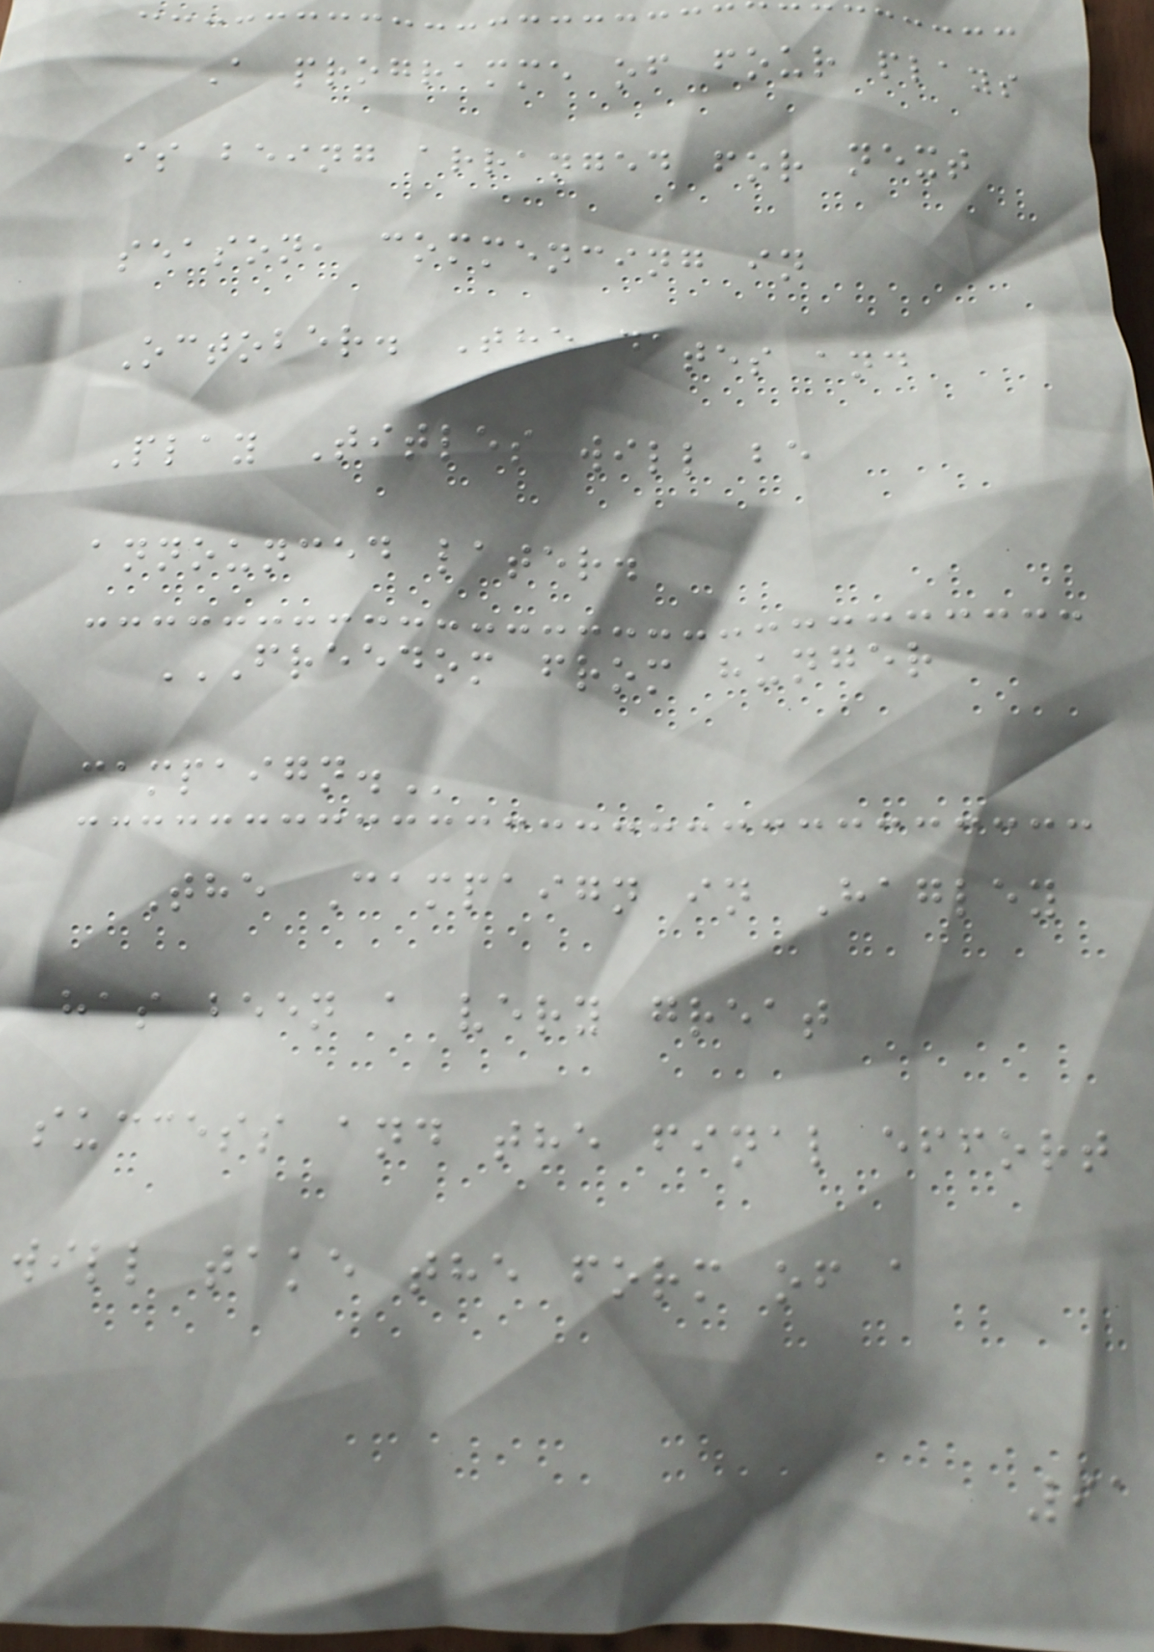A programme of four plays
is being arranged for next
season, commencing in
October. The dates and
Play Titles will be
announced later.
FREEDOM FROM HUNGER
CAMPAIGN.
The Campaign in Hagley
has been a very great
success and the final effort
will take the form of a
91
